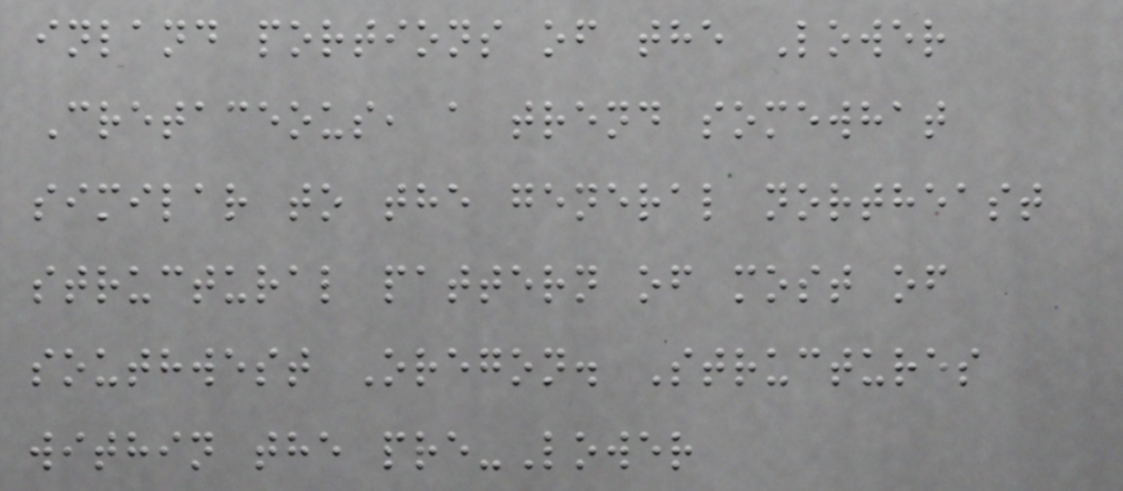inland portions of the Lower
Cretaceous, a trend somewhat
similar to the general northeast
structural pattern of most of
southwest Oregon. Structures
within the pre-Lower
